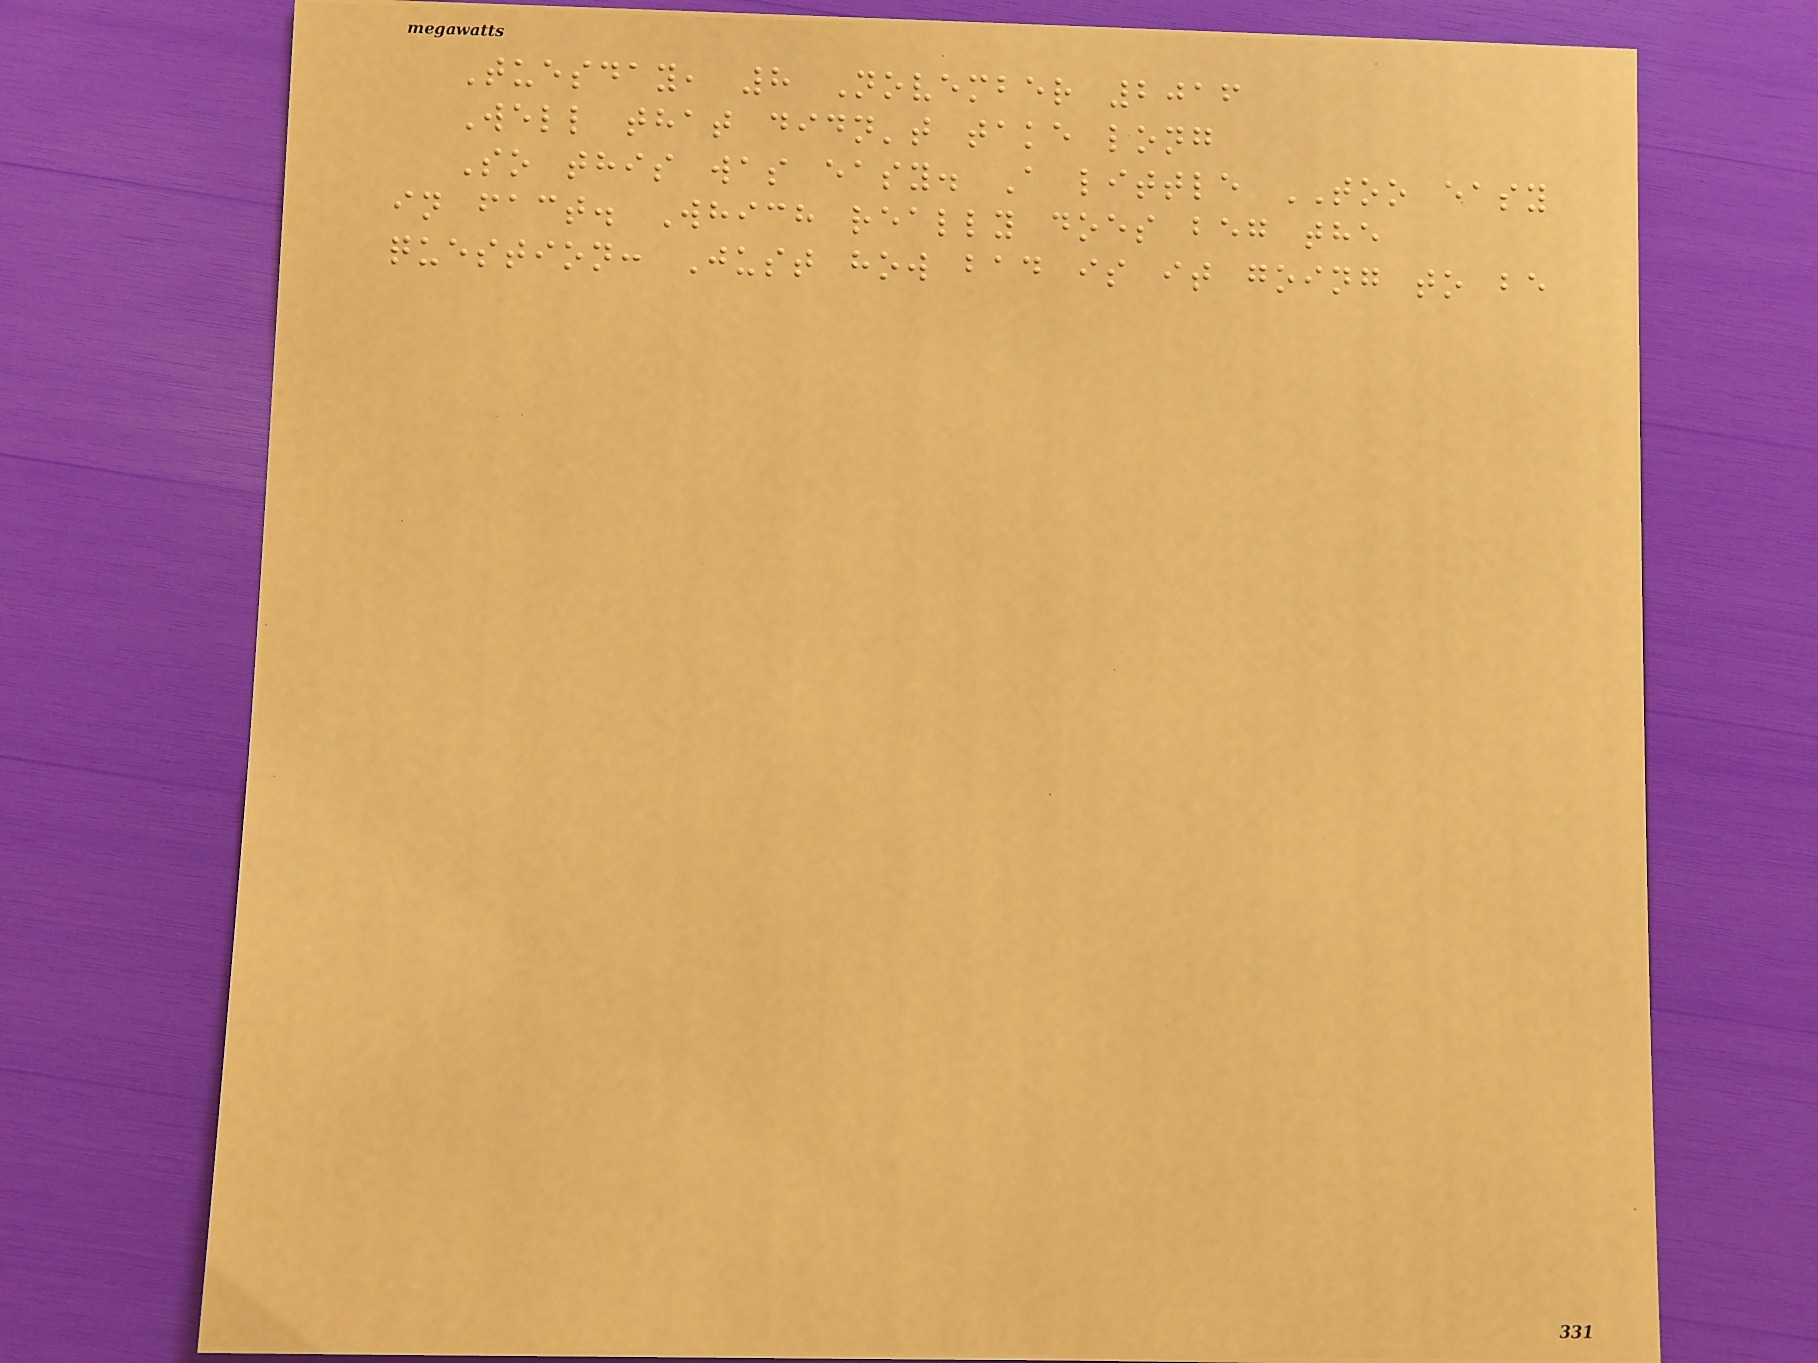Tuesday, 8 November 2016
Well that didn't take long
So this was easy. A little TOO easy
in fact. Which really does beg the
question: Just how bad is it going to be
